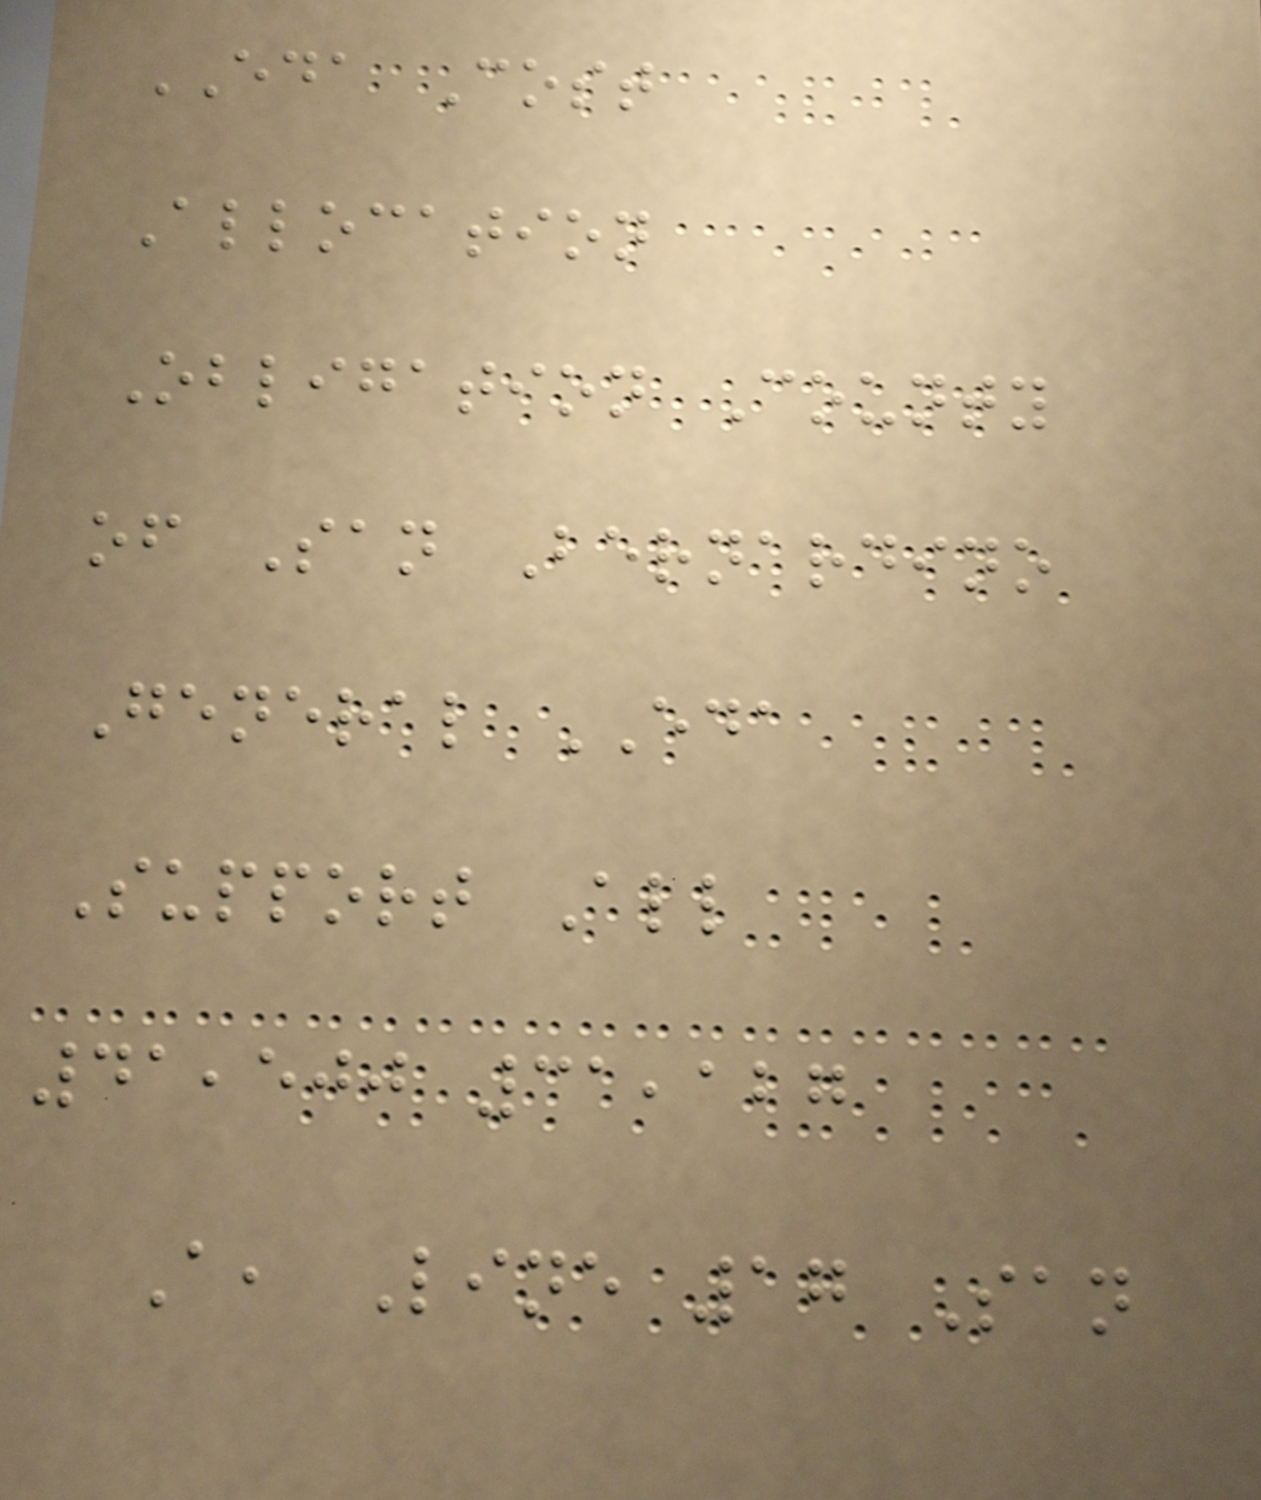EDA Cost
Allocation
Obligation County
of San Bernardino
General EDA
Support All
41,500 31,127
A, Line 17 San
